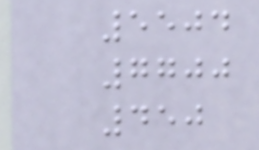5504
7700
450
